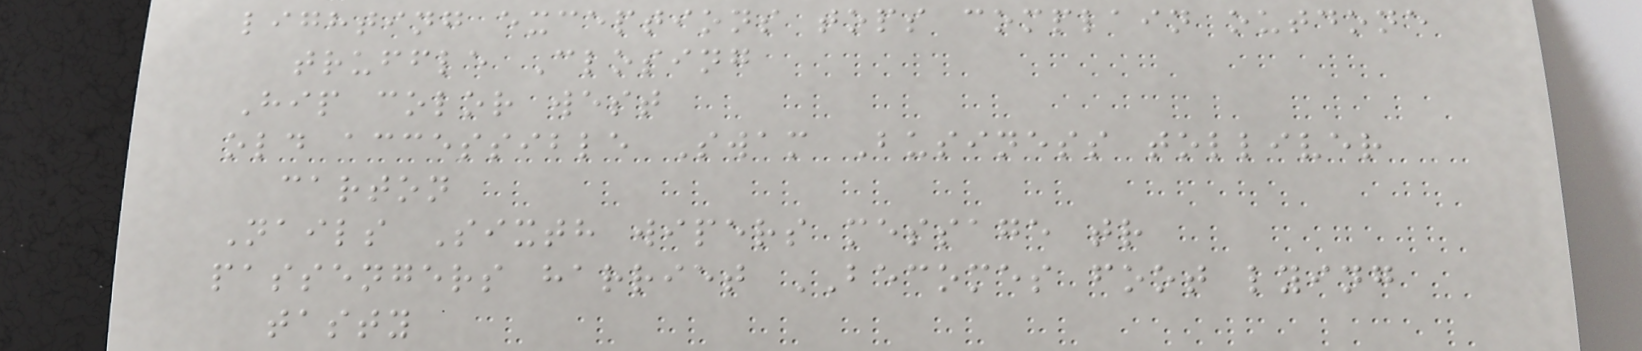lighting exceptions tops complain outdone
truffle Closing
Hip color west
old accessible Swam Business tolliver
carton
Nails Sixth wipers message tr
passengers harriet BECOMES foot lying
tasty
